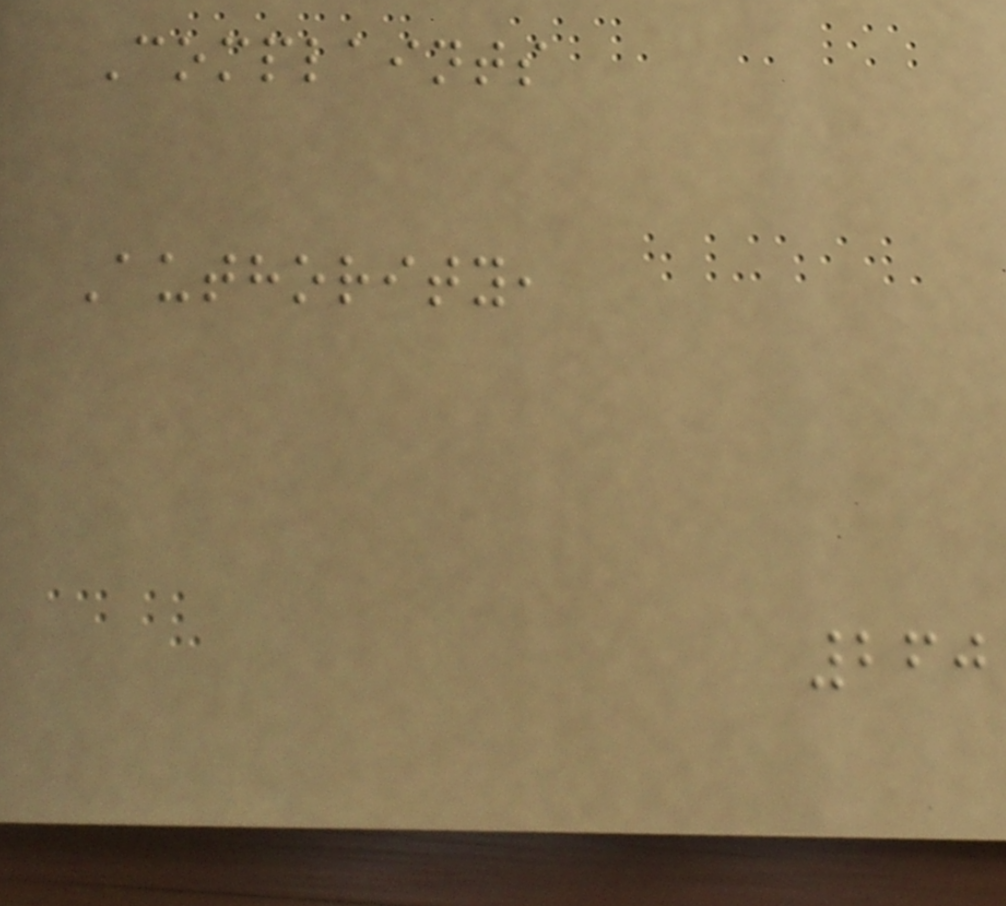Complaints
Authority,
260
